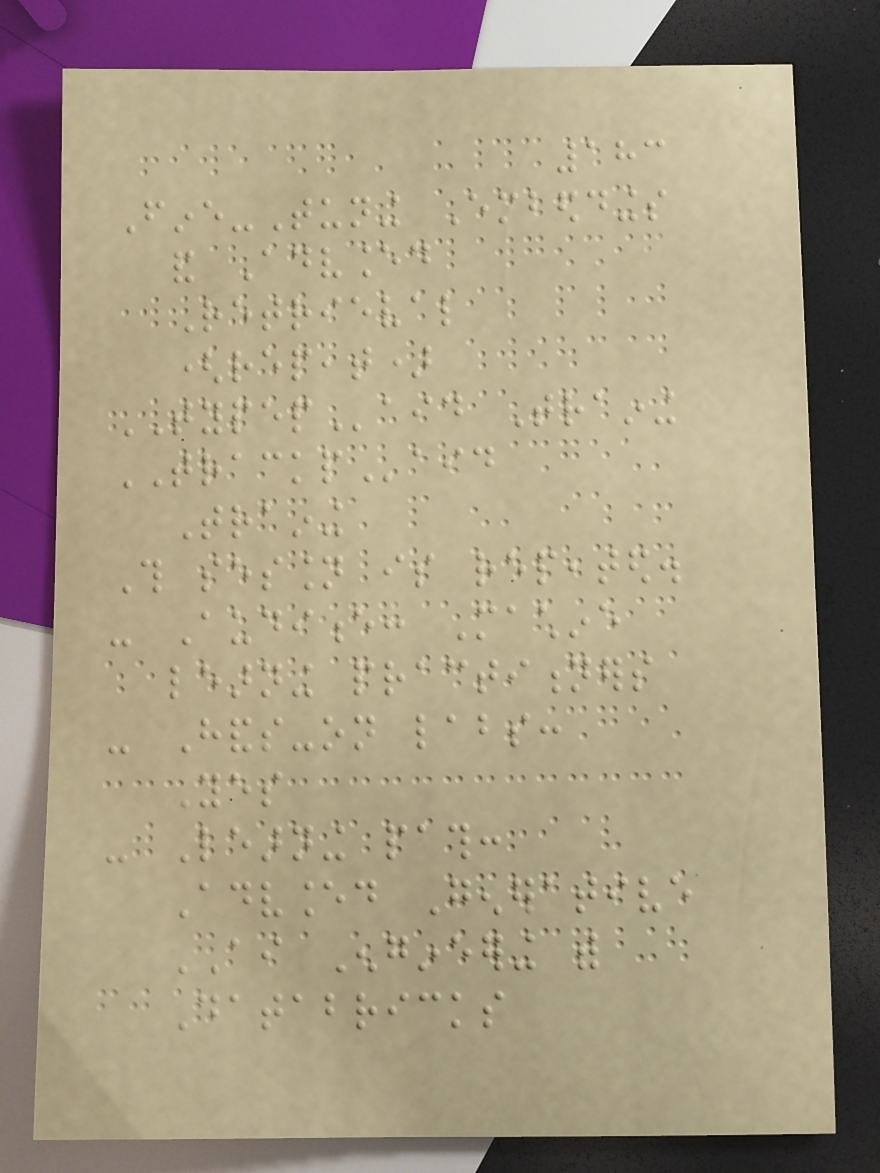183
Fine-Tuning Embeddings
and Advanced
Retrieval
(repeat)
TYPEPaid Training
TRACKPaid
Training
This session is repeated.
- Audience: Machine
learning practitioners
- Hands-on labs:
Yes
- Learning path:
Advanced Generative
AI Engineering with
Databricks
